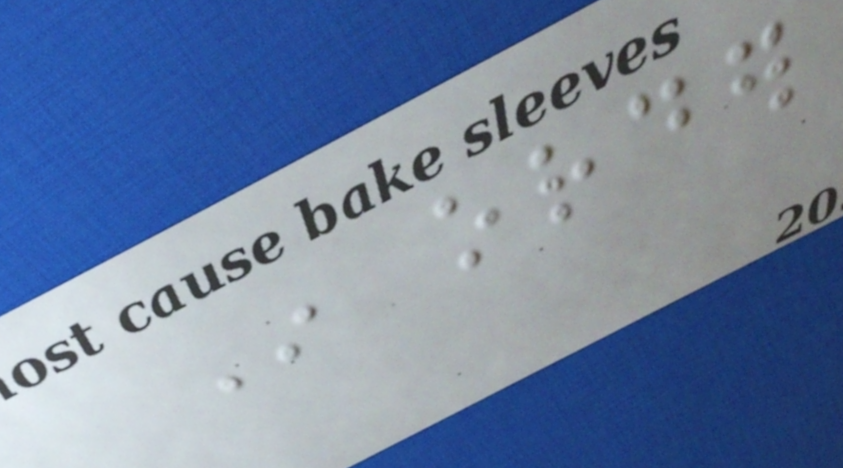In order
